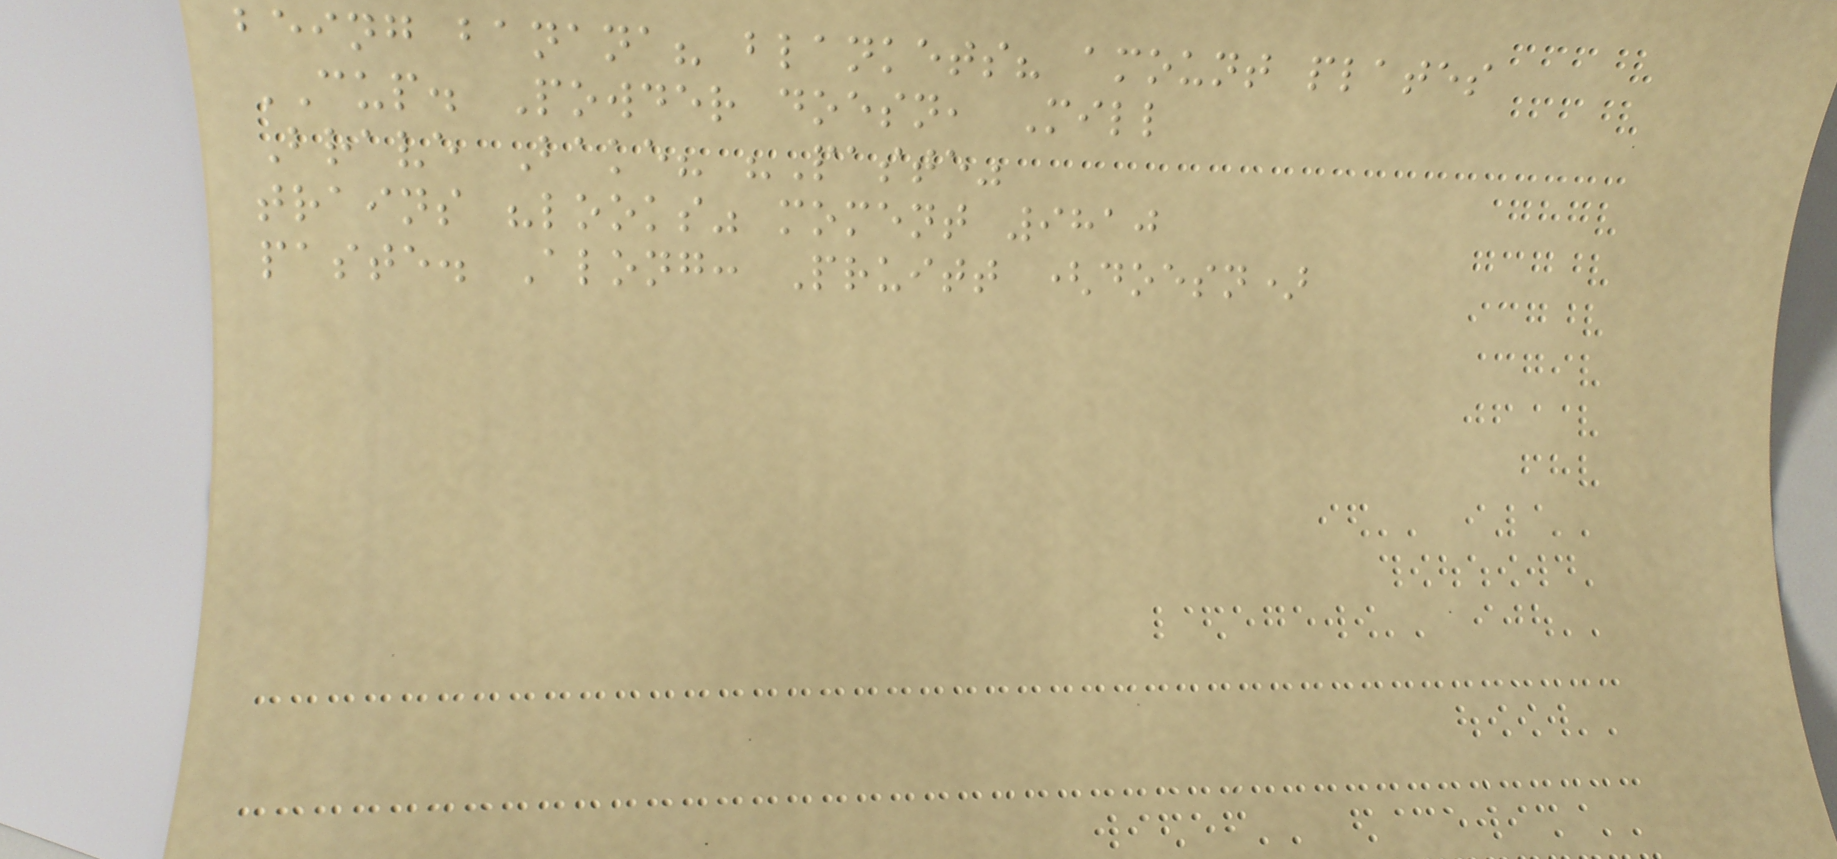being banana? blankets? amount plates
CUP. Powder doesn, Mill
Brave Bake? "Paste"
trains "looks" moment 9810
paste. Along: Pruitt (doesn)
